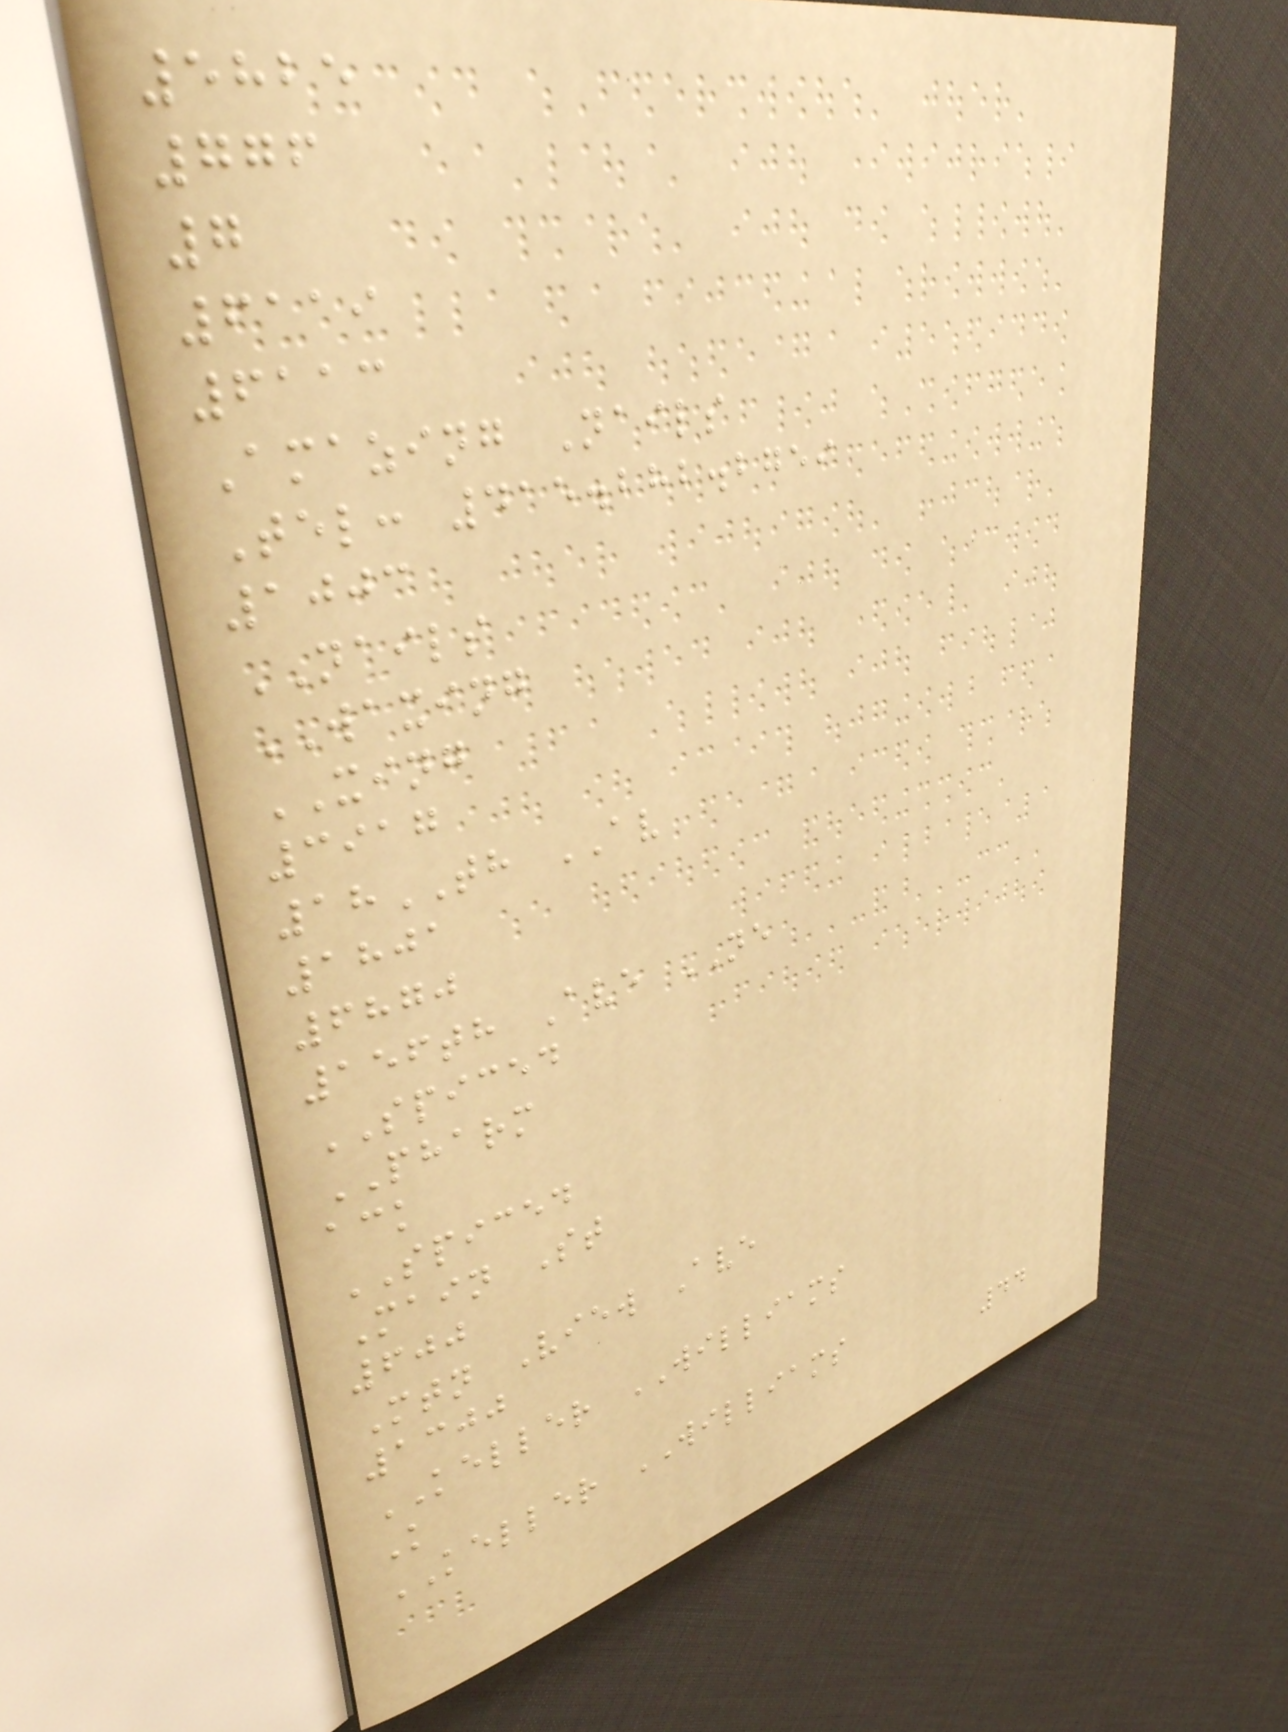5825
776
7
6119
6113
Amazing Nails
Tel: 415.282.2759
1003
NAILS
WAXING
XING
3917
18TH AV
1801
6870
156th Ave NE
SPICED
PHARM
ack
SPICED
Main St
600
Mtn View Ave
1300
KELLER WILLIAMS
K
KELLER WILLIAMS
44
